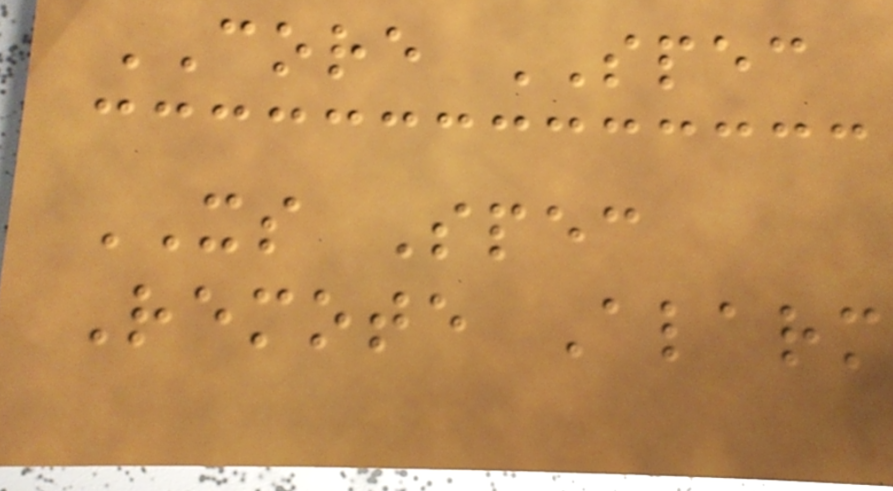CORE SPEC
XS Spec
Remote Alarm
